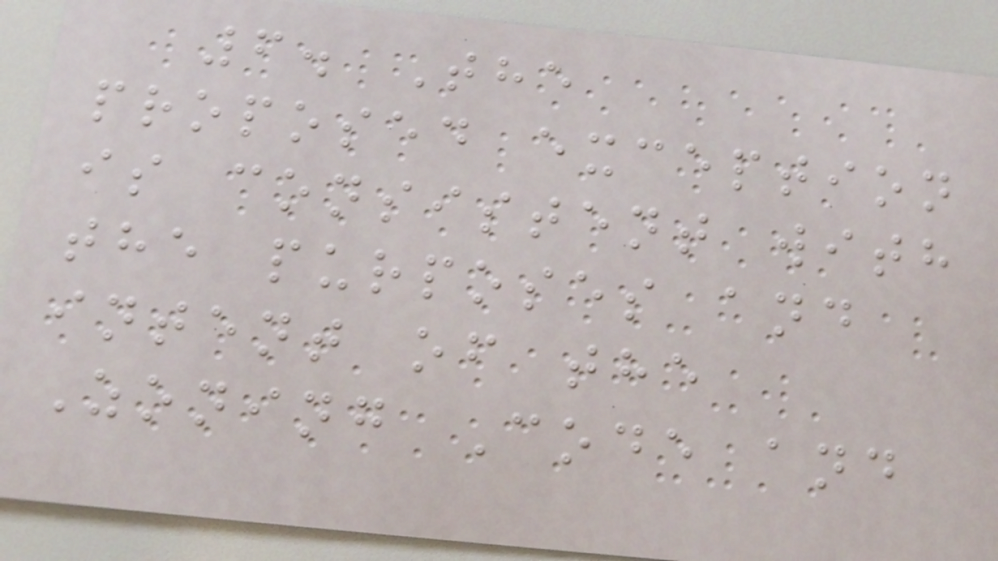6. The
proposed exception
is consistent with
the purposes and
intent of the
Zoning Code and
